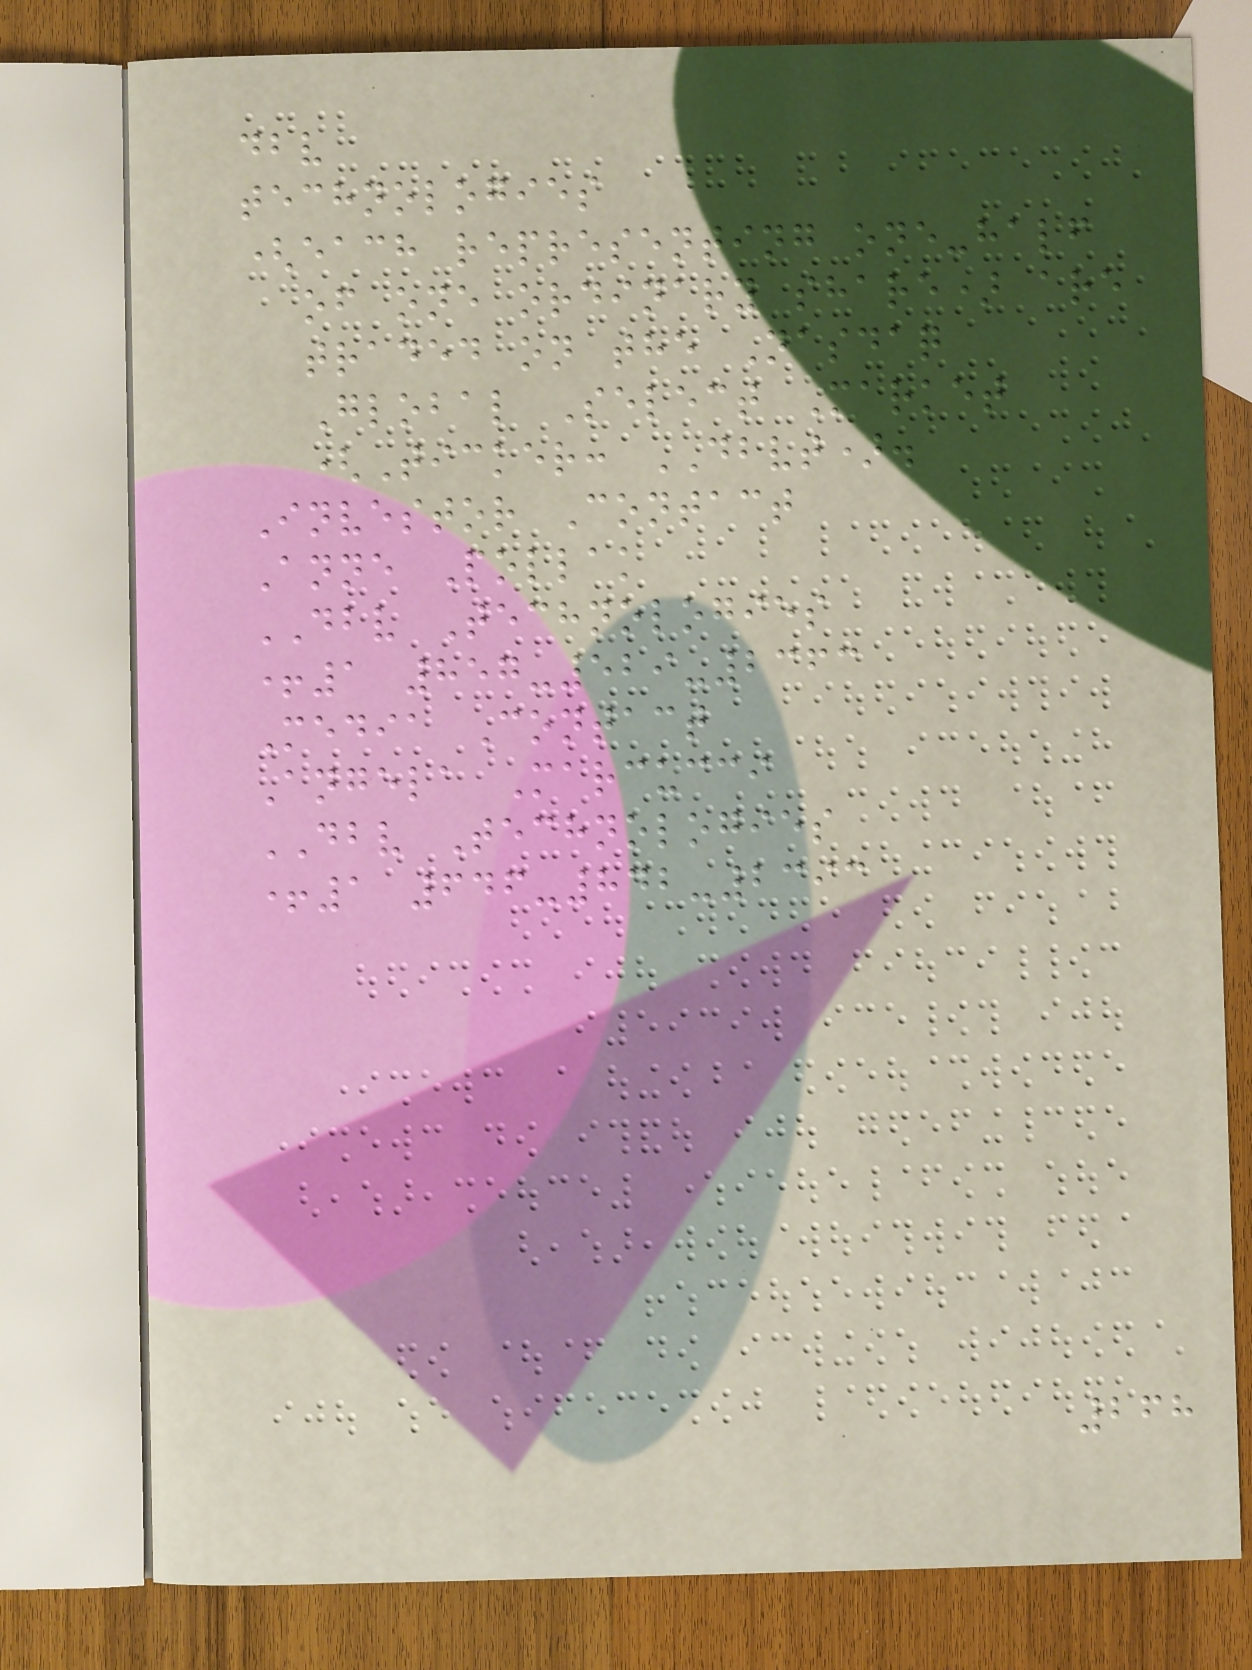dbv
technologies
(each representing one-half
of one ordinary share) are
traded on the Nasdaq
Global Select Market
(Ticker: DBVT).
Investor Contact
Anne Pollak
DBV Technologies
+1 857-529-2363
Media Contact
Angela Marcucci
DBV Technologies
+1 646-842-2393
268
